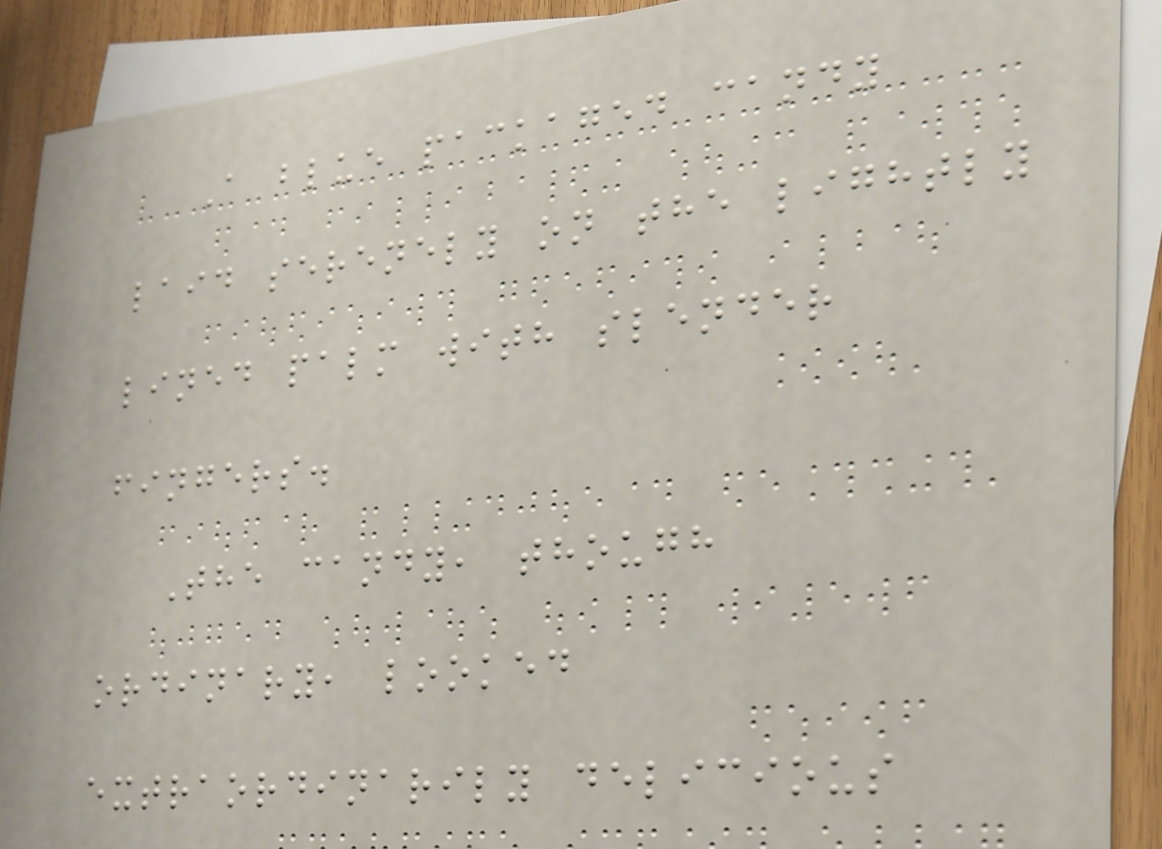A blue packaged candy
laid serenely on the lightly
lined palm with slender
fingers.
The candy, though
ordinary, looked
extraordinarily delicious
